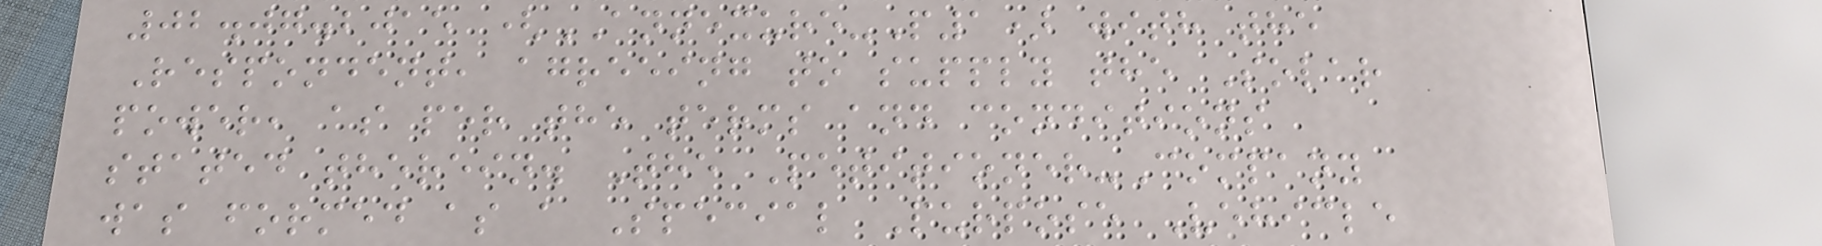02.07.2015 (ANNEXURE-P1) with the
Respondent, agreeing to supply the Solar
power, as per the terms and conditions
stated therein. The Petitioner-Company
was formed as a Special Purpose Vehicle
